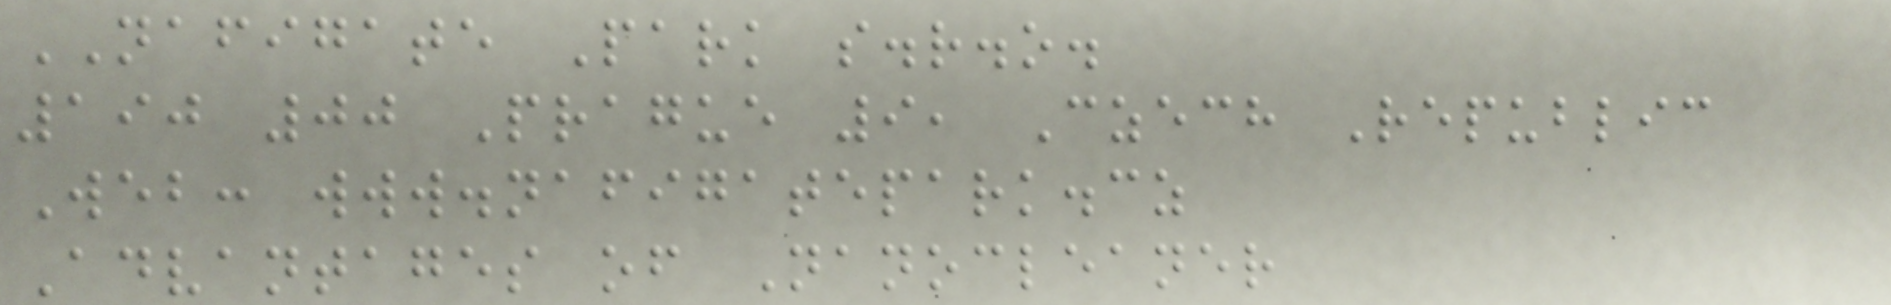NAFIGATE Park s.r.o.
190 00 Prague 9, Czech Republic
Web: www.nafigatepark.cz
Advantages of Nanocleaner
